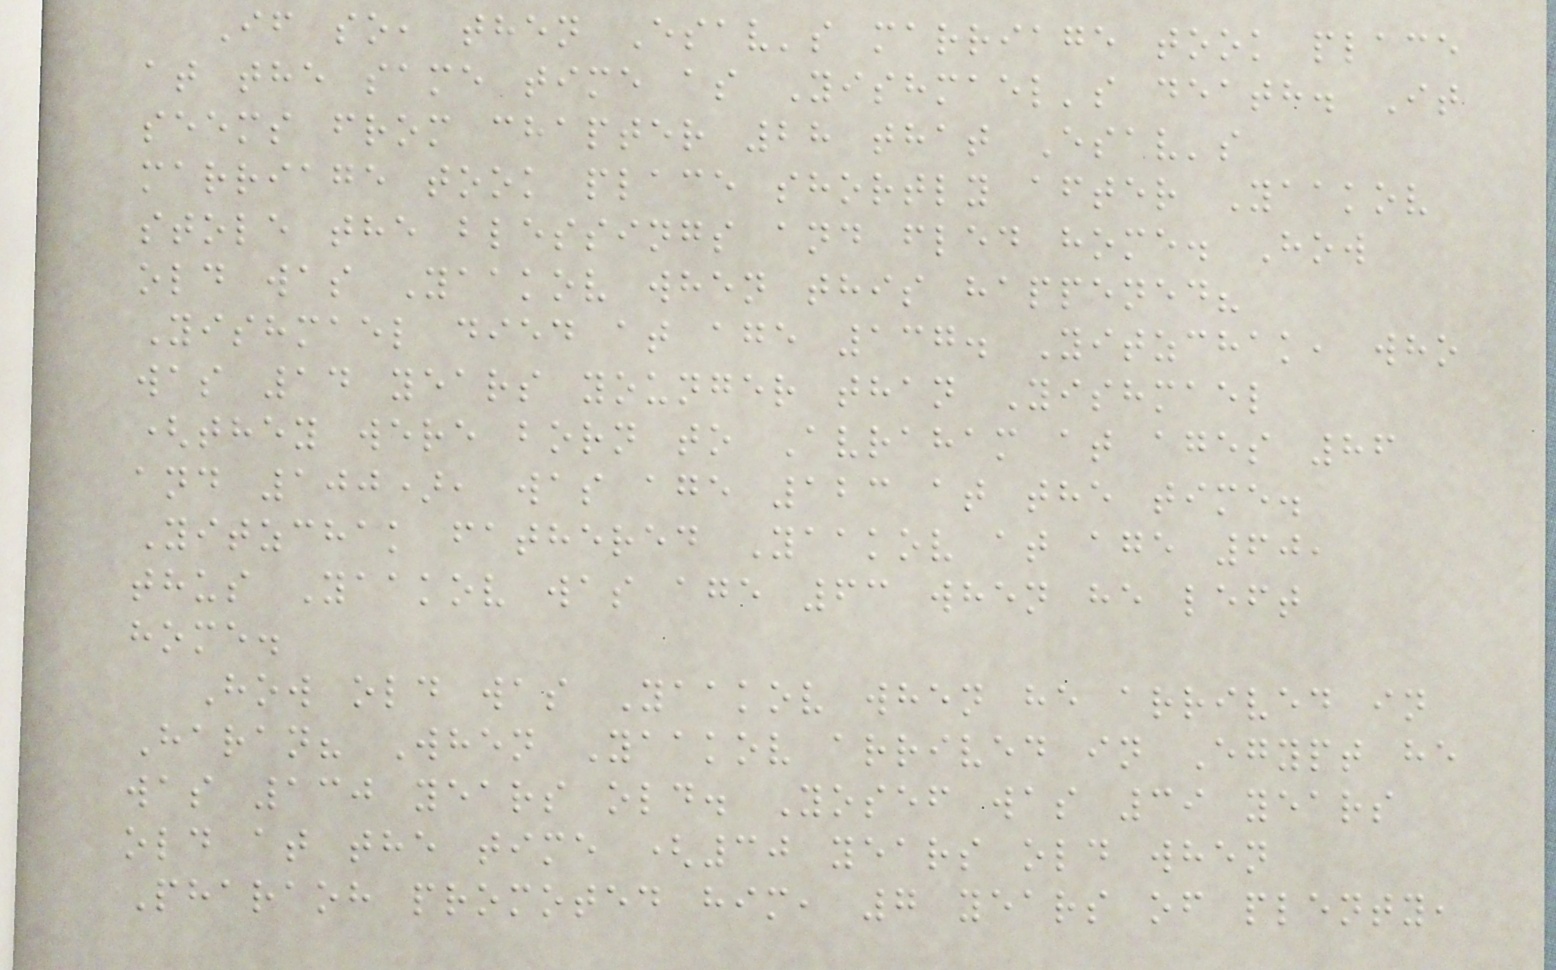If so, then Esav's marriage took place
at the same time as Yishmael's death. It
seems from chapter 28 that Esav's
marriage took place shortly after Yaakov
stole the blessings and fled home. How
old was Yaakov when this happened?
Yishmael died at age 137. Yitzchak, who
was 14 years younger than Yishmael
(they were born to Avraham at ages 86
and 100), was age 123 at the time.
Yitzchak fathered Yaakov at age 60,
thus Yaakov was age 63 when he left
home.
How old was Yaakov when he arrived in
Haran? When Yaakov arrived in Egypt he
was 130 years old. Yosef was 39 years
old at the time (30 years old when
Pharaoh promoted him, 7 years of plenty,
